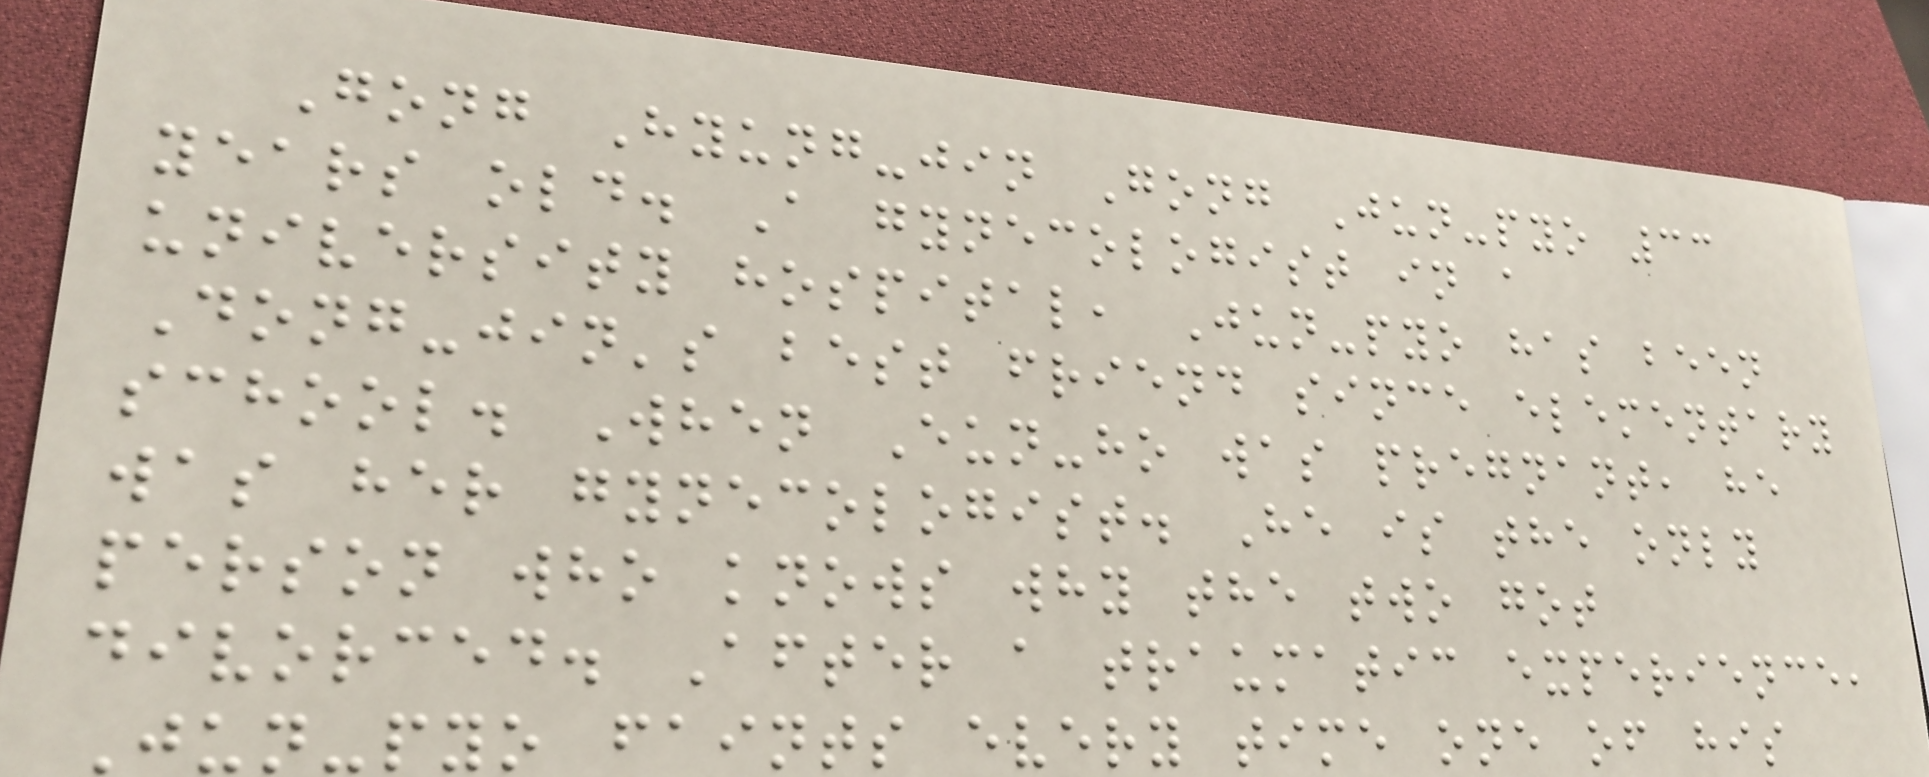Gong Hyung-jin Gong Jun-pyo 33
years old. A gynecologist in a
university hospital, Jun-pyo has been
Dong-jin's best friend since elementary
school. When Eun-ho was pregnant, he
was her gynecologist. He is the only
person who knows why the two got
divorced. After a traumatic experience,
Jun-pyo faints every time one of his
